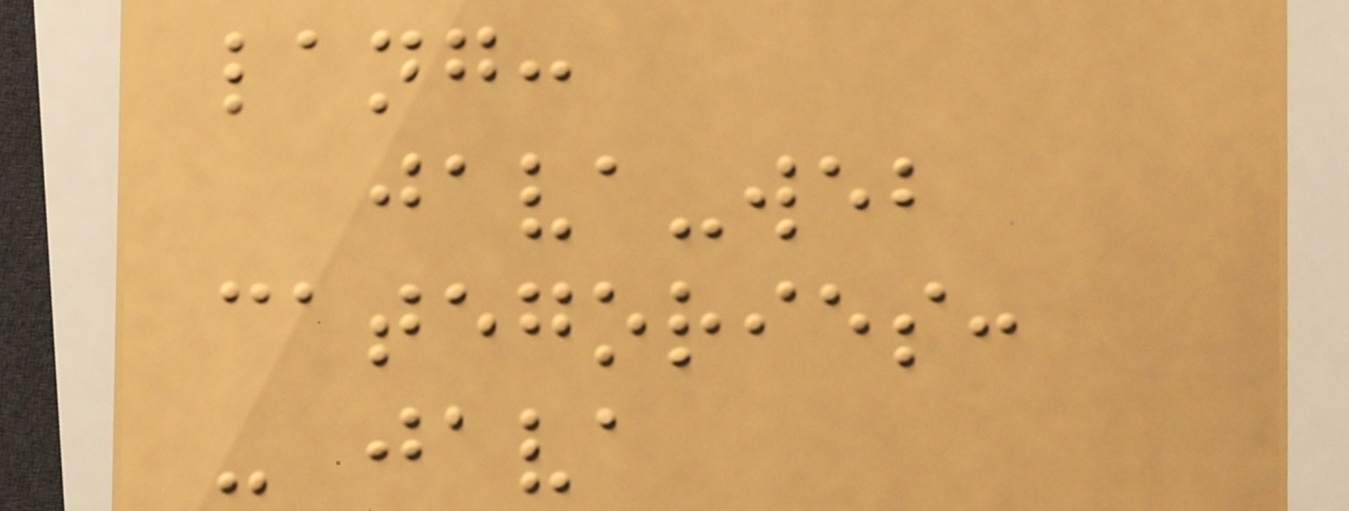lang:
java-web
categories:
- java
